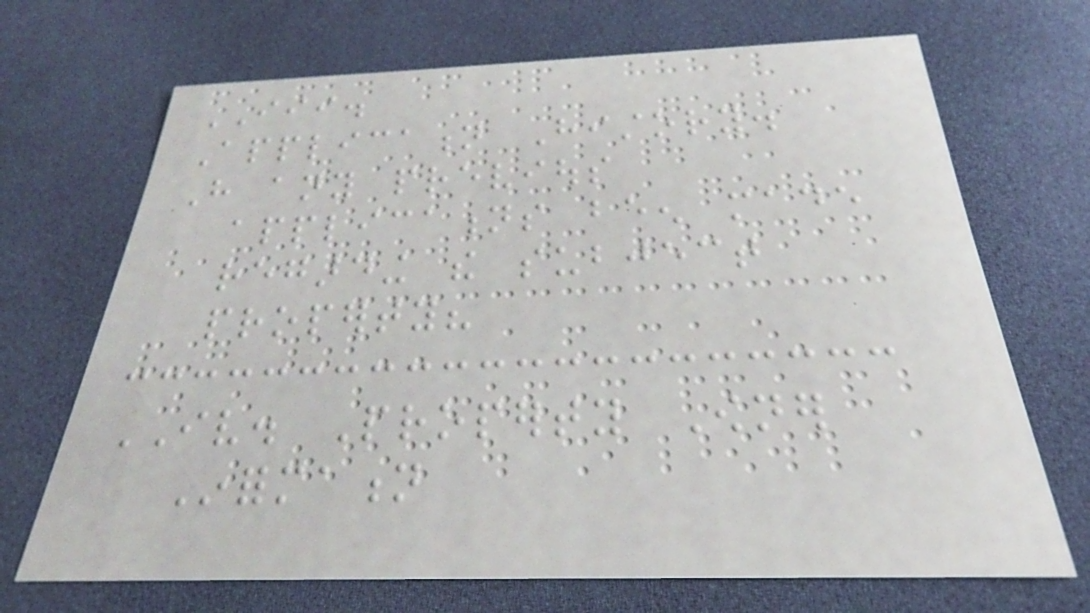III.
Application History.
Have any previous
applications been made
regarding the subject
property?
IV. Property Owner
Information
